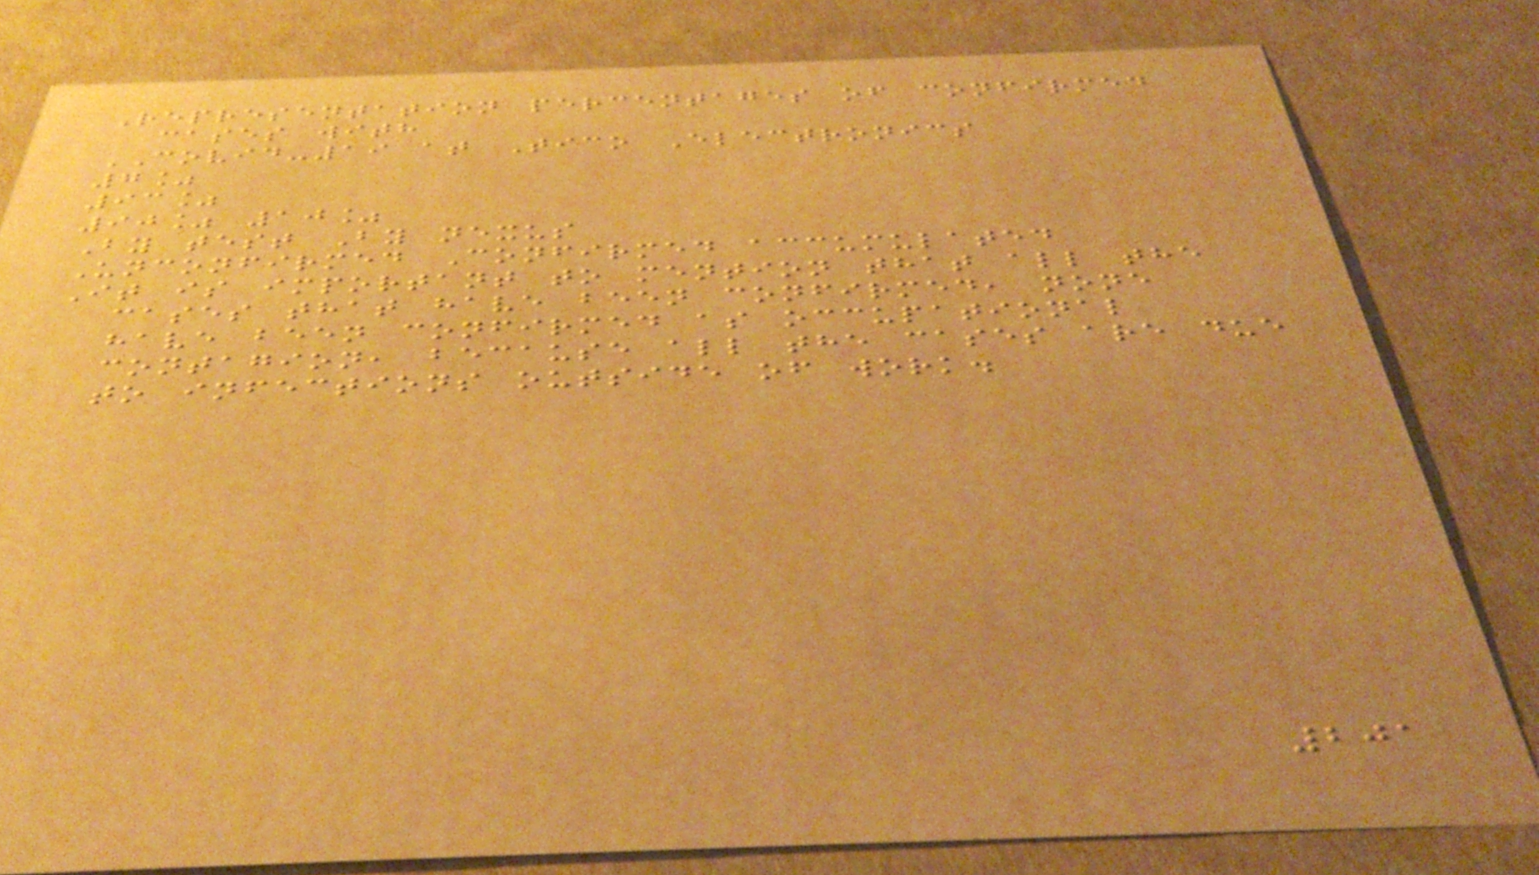Representation percentages of confirmed
cases with
COVID-19 at Tico Electronics
7%
93%
90% 10%
By test By nexus
Unconfirmed Confirmed accumulated
It is important to mention that all the
cases that have been confirmed, none
have been confirmed as occupational
contagion, because all the cases are due
to infections outside of work.
201
